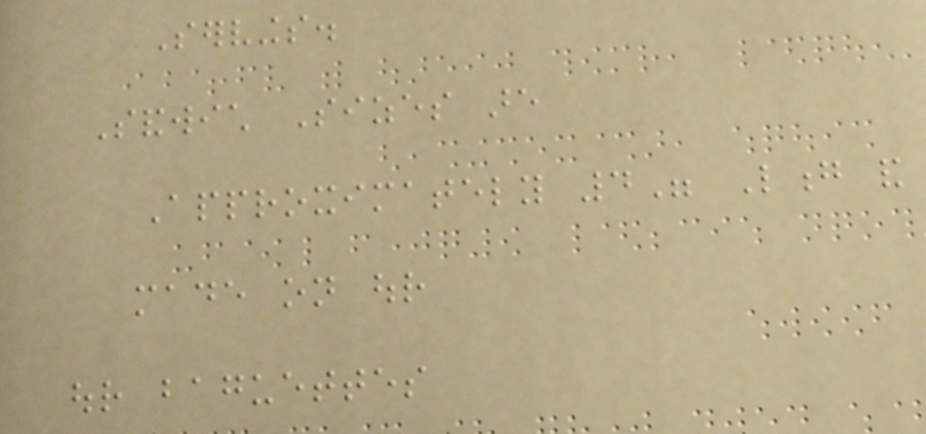Servings.
Sandwich Sizes are
Approximately 4" Long and
made on our
our baguettes
